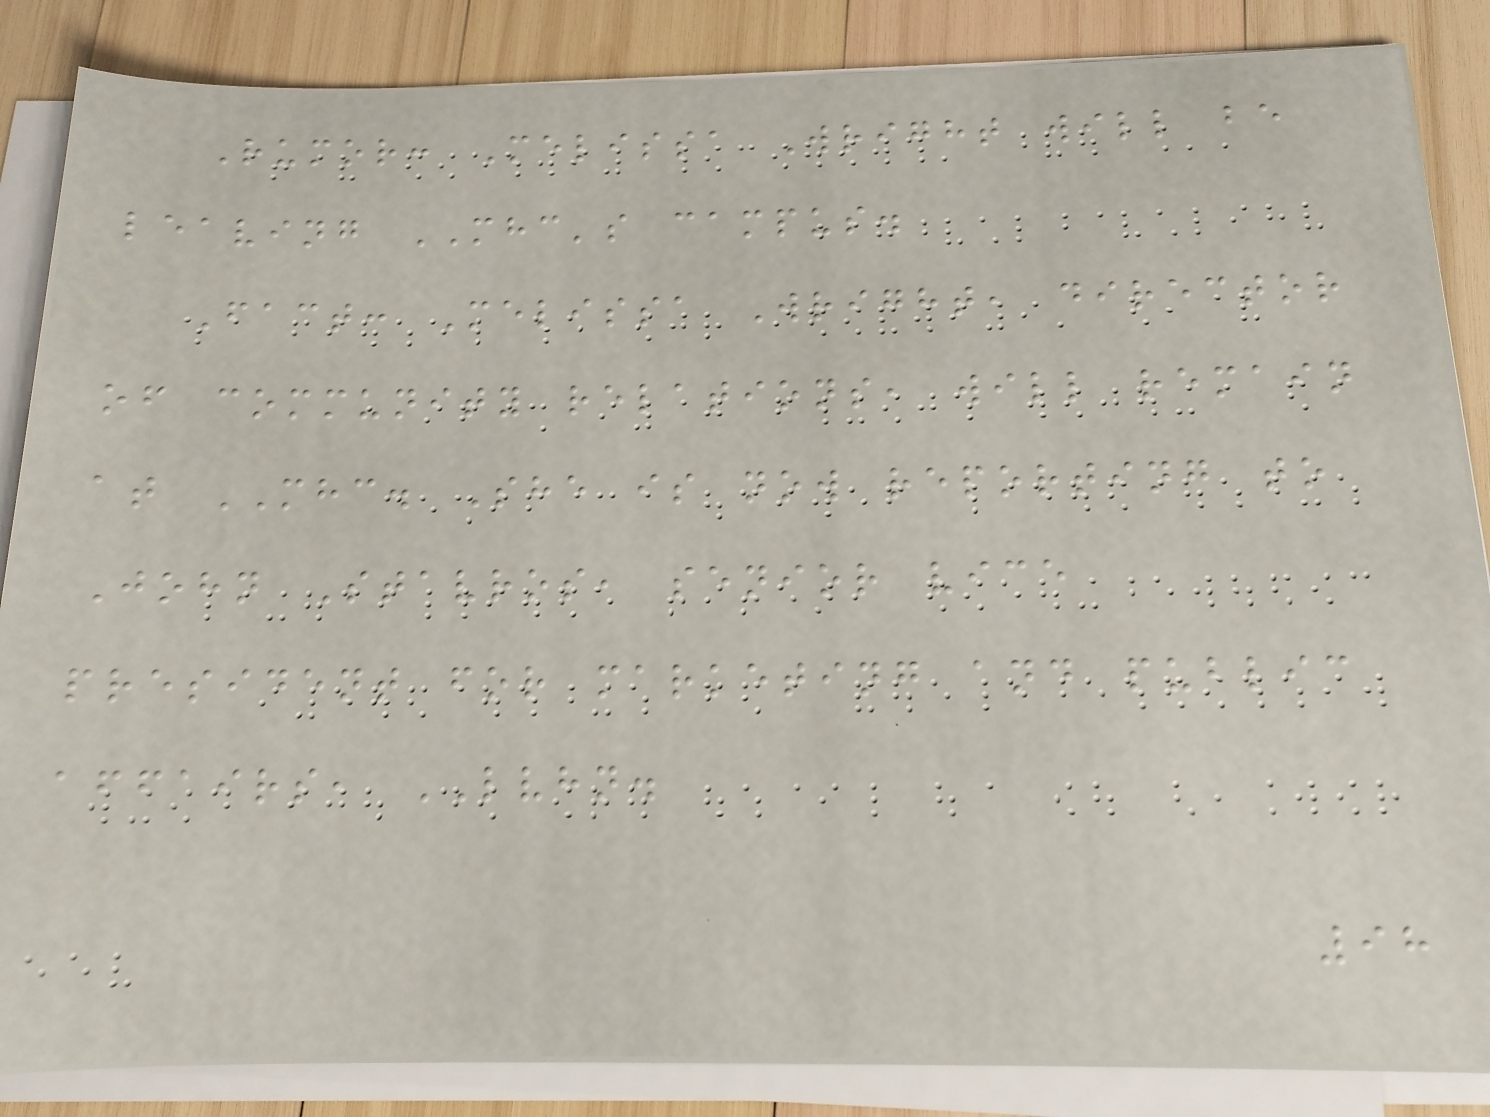Rumor: Melissa Wright will be
leaving MHC's campus.
Fact: Melissa Wright, director
of community relations, will remain
at MHC. She is now reporting to
John Stavros, senior vice
president for marketing and public
affairs, LVHN.
98
